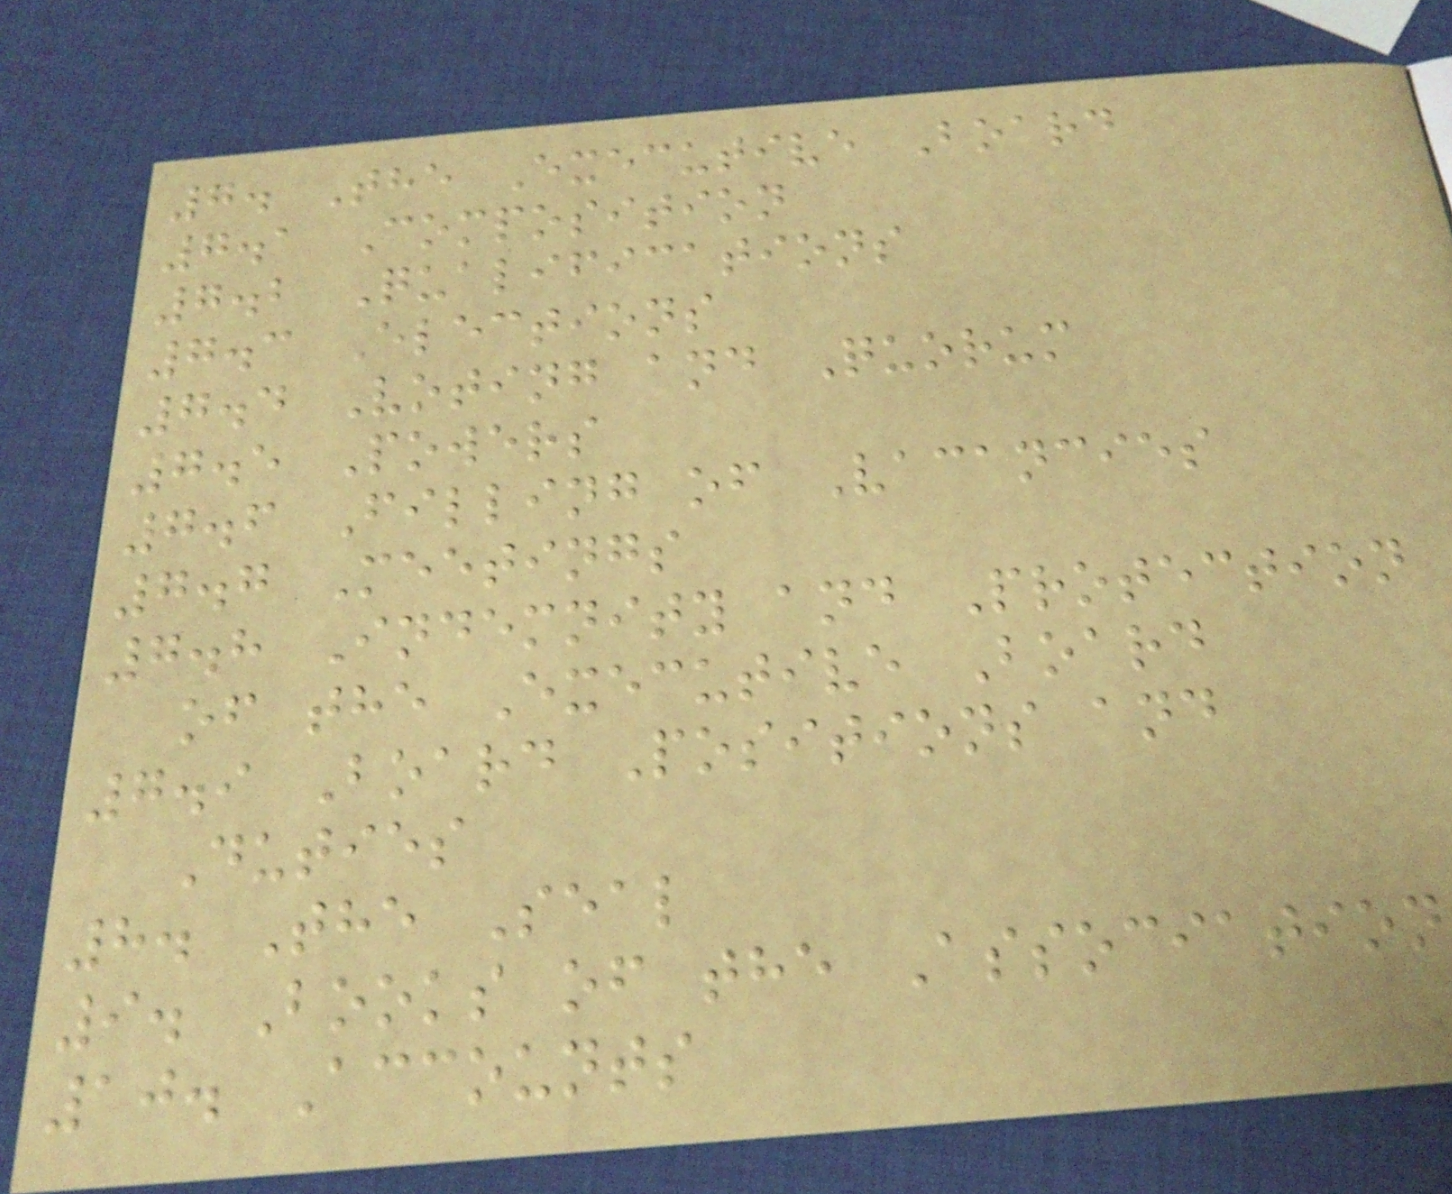7. The Executive Board
7.1 Composition
7.2 Qualifications
7.3 Elections
7.4 Voting and Quorum
7.5 Powers
7.6 Filling of Vacancies
7.7 Meetings
7.8 Indemnity and Protection
of the Executive Board
7.9 Board Positions and
Duties
8. The Seal
9. Books of the Association
10. Accounts
